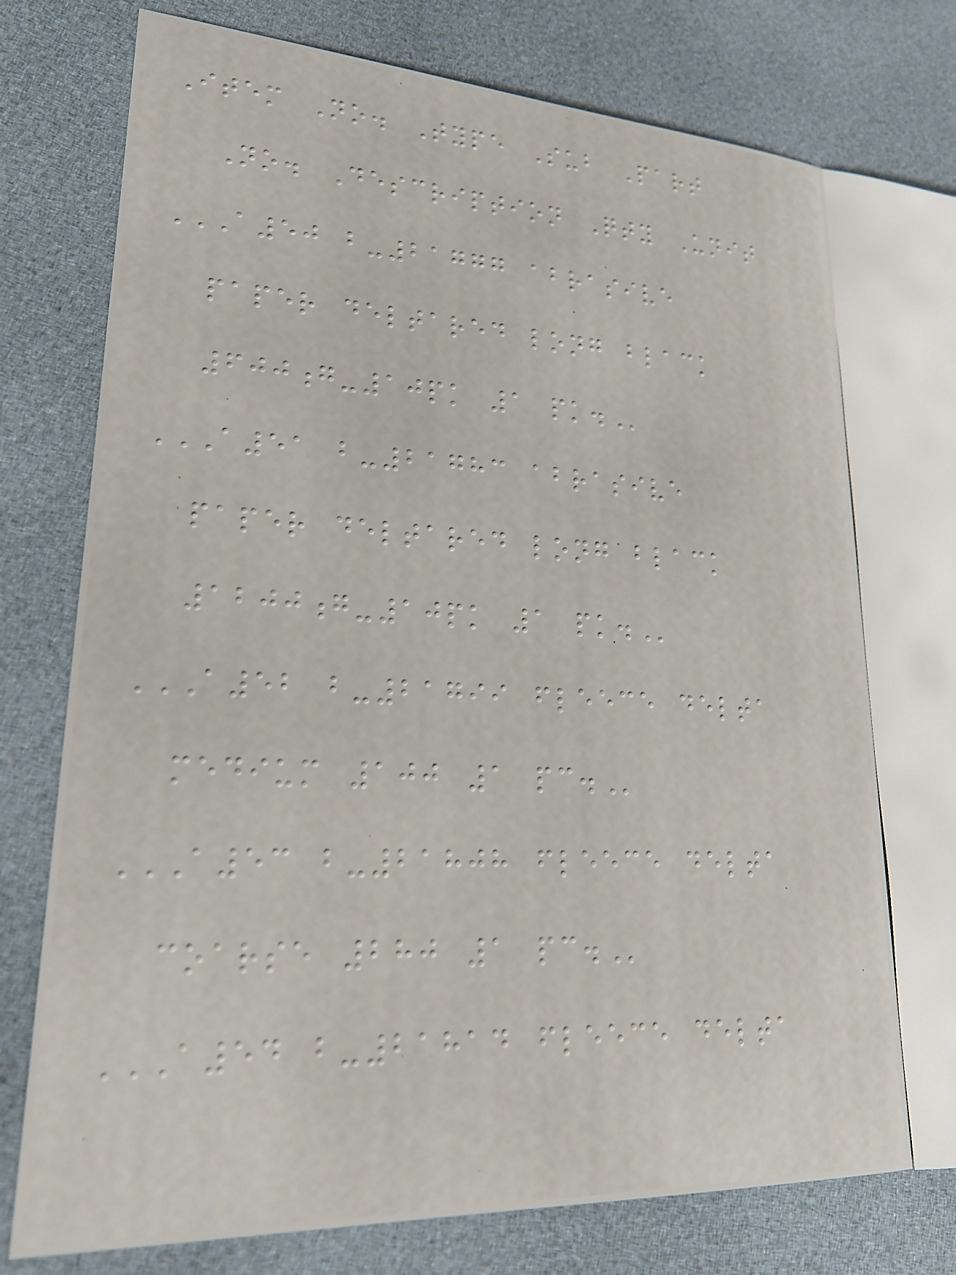Item No. Type Sub Part
No. Description Qty Unit
A50 B-21777 ABRASIVE
PAPER DELTARED LONG BLACK
600G-10PK 1 PK.
A51 B-21783 ABRASIVE
PAPER DELTARED LONG BLACK
1200G-10PK 1 PK.
A52 B-21799 FLEECE DELTA
MEDIUM 100 1 PC.
A53 B-21808 FLEECE DELTA
COARSE 280 1 PC.
A54 B-21814 FLEECE DELTA
